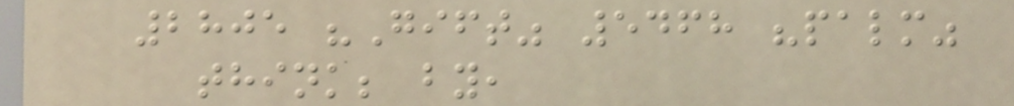2805 "Gift" 5468 "palm"
think; by,
